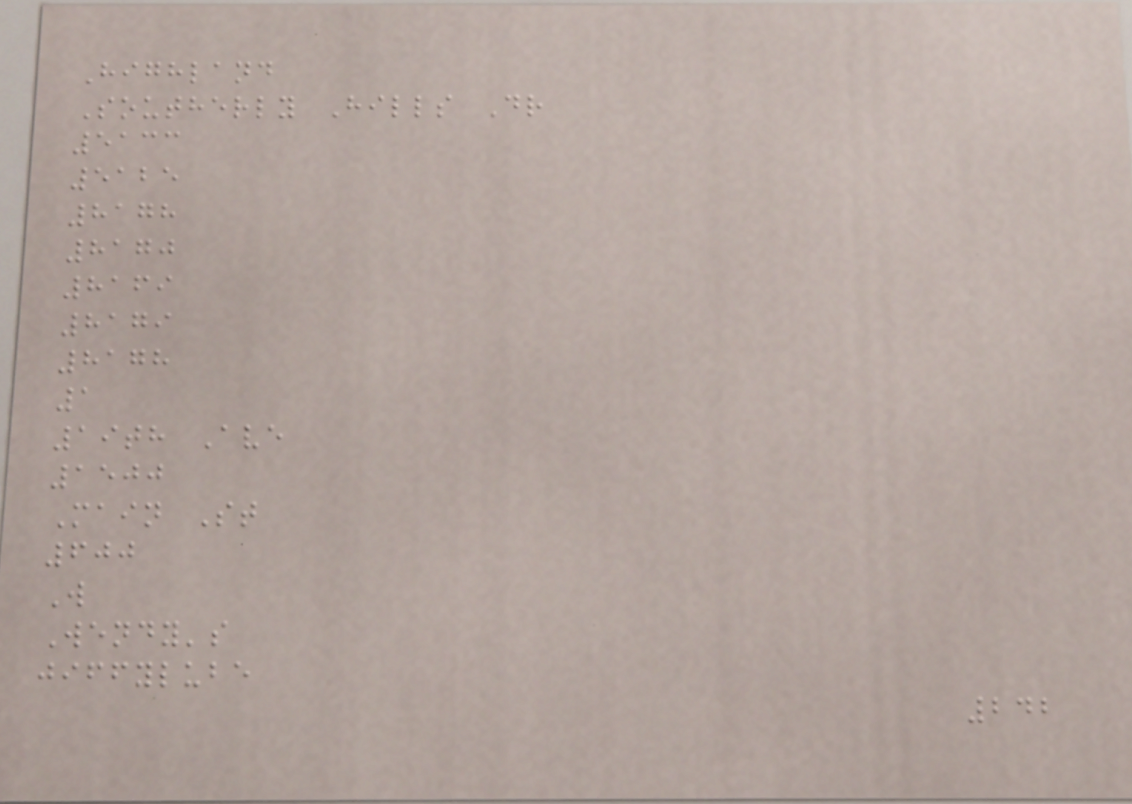Highland
Southerly Hills Dr
5133
5125
8178
8170
8169
8179
8178
1
19th Ave
1500
Main St
600
W
Wendy's
jiffylube
242
